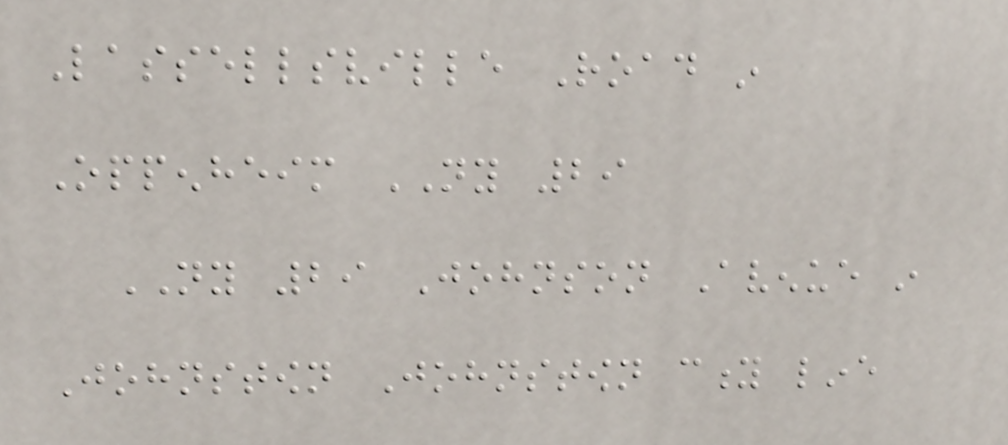Lassellsville Road in
Oppenheim NY 29
NY 29 Johnson Avenue in
Johnstown Johnstown city line
